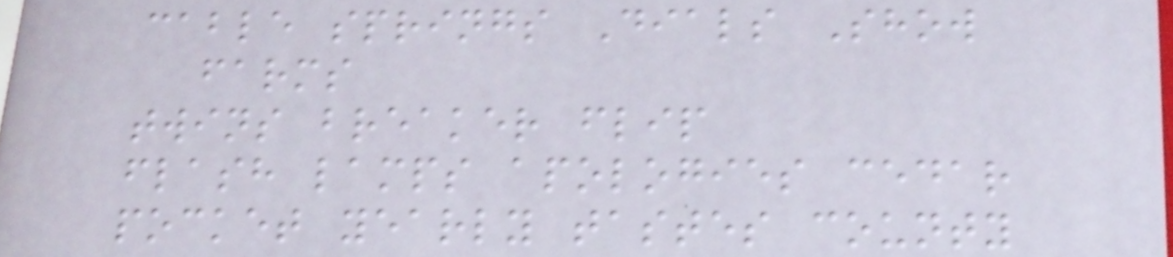cable springs Dials Show
farms
twins breaker flip
flash lamps apologies cedar
pocket yearly tastes county
